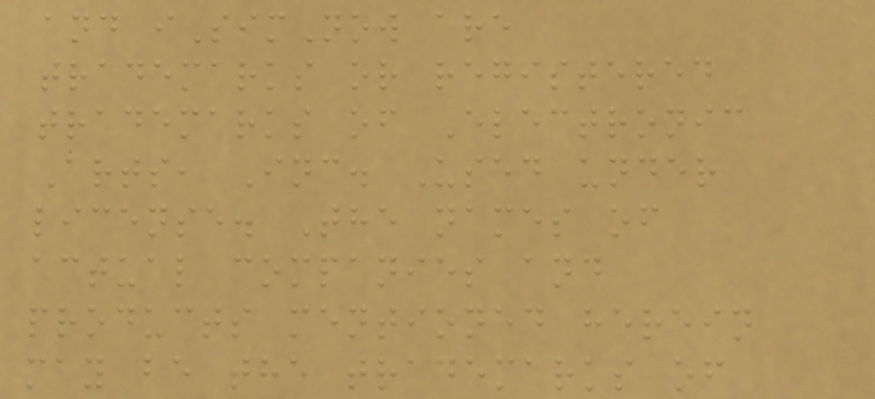and iSimNow are
trademarks or registered
trademarks of Electronic
Arts, Inc. Used under
license. The names of
actual companies and
products mentioned herein
may be the trademarks of
